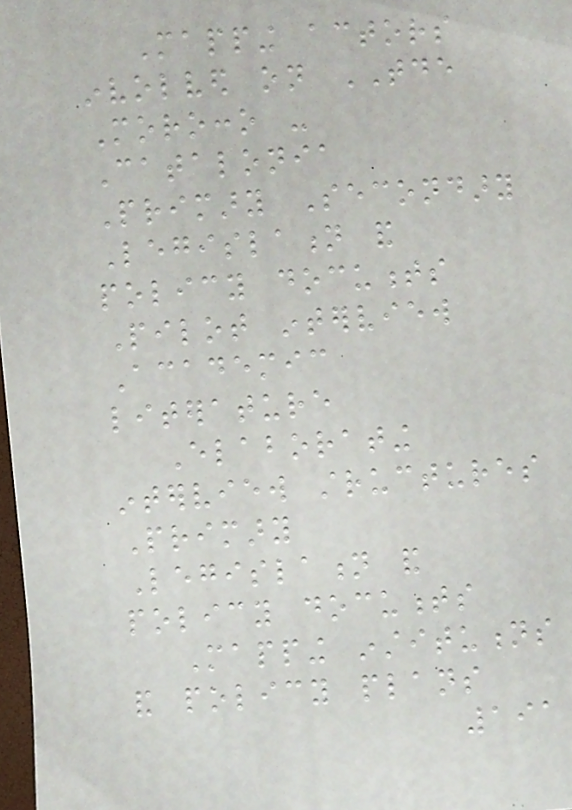Mapping actors
involved on TDE
Morocco -
Catalonia
Primary Secondary
Legislation and
policy documents
Pilot interview
Academic
literature
Elaborating
interview structures
Primary
Legislation and
policy documents
Mapping institutions
and policy plans
191
